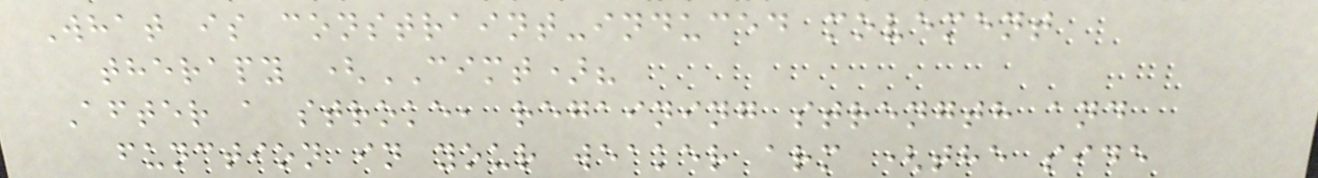What is constraint-induced movement
therapy (CIMT)?
After a stroke, regaining strength and
function in your weaker arm (the side
